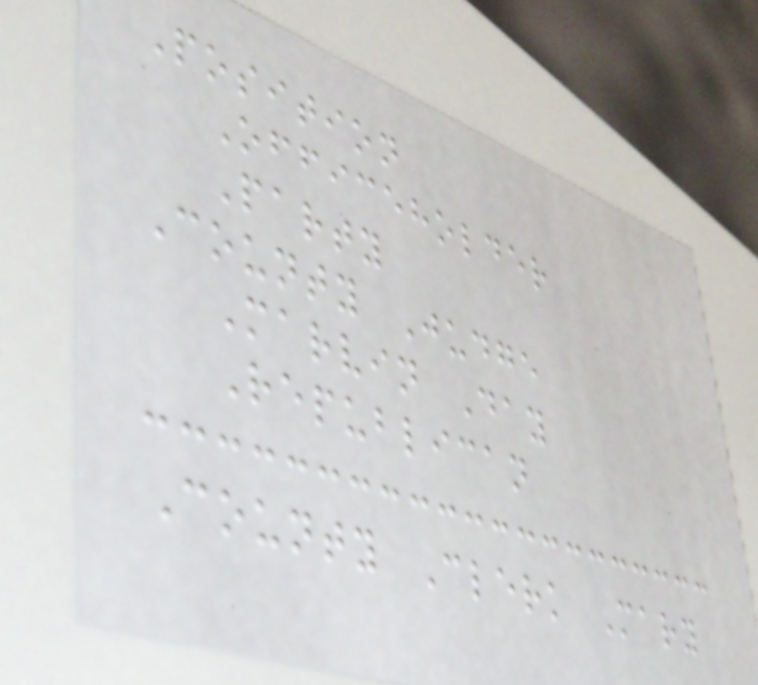Position
Officeholder
Party
County Judge
Marvin Day
Republican
County Clerk Mary
